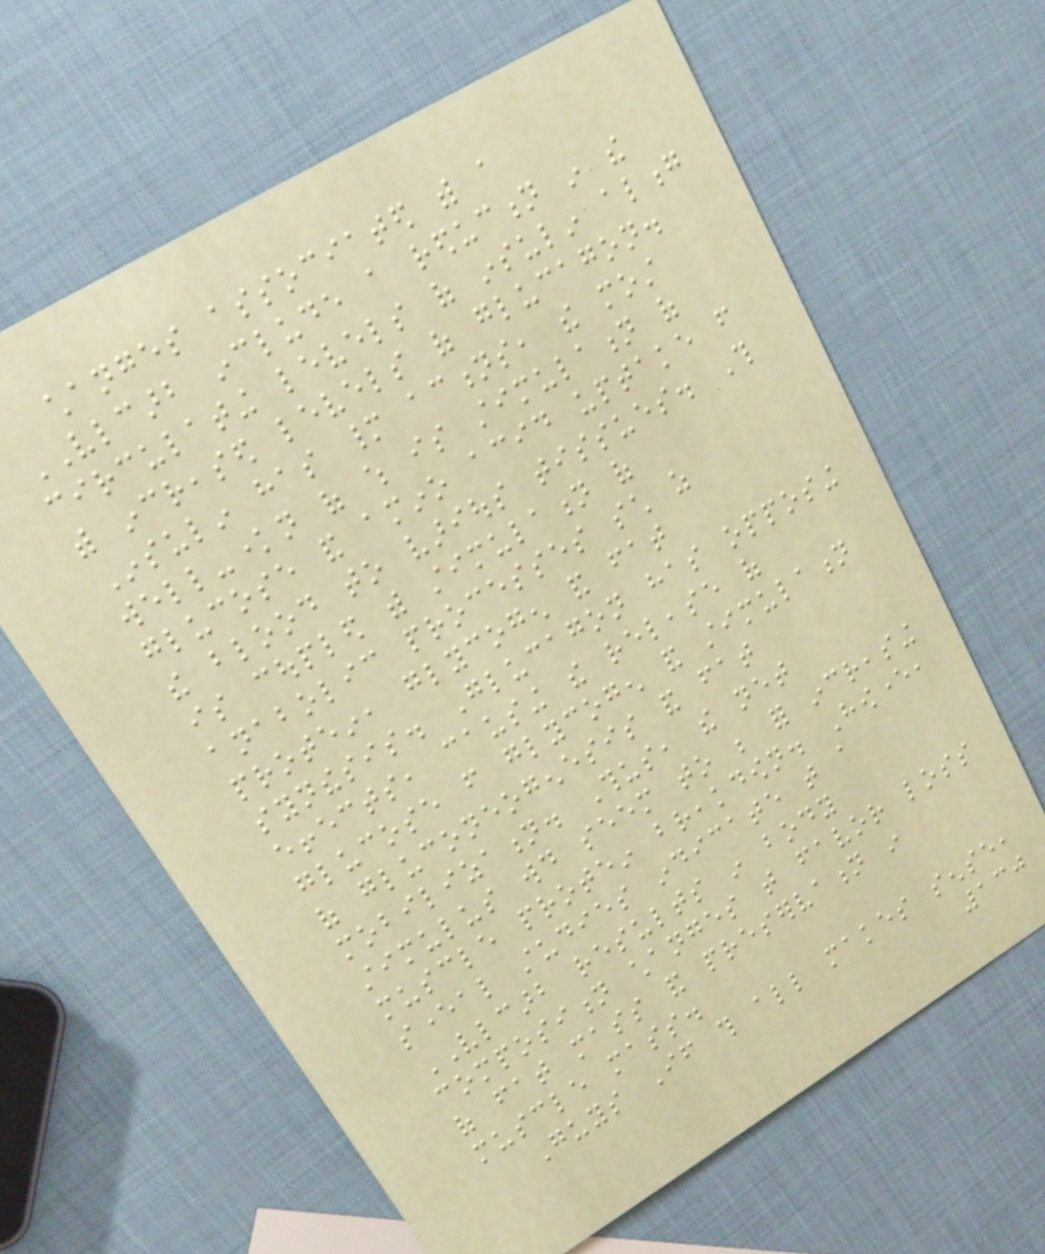changes associated with a
VLCARB include a reduction in the
circulating levels of insulin along
with increased levels of glucagon.
Insulin has many actions, the most
well-known of which is stimulation of
glucose and amino acid uptake from
the blood to various tissues. This
is coupled with stimulation of
anabolic processes such as
protein, glycogen and fat
synthesis. Glucagon has opposing
effects, causing the release of
glucose from glycogen and stimulation
of gluconeogenesis and fat
mobilization. Thus, the net
stimulus would seem to be for increasing
muscle protein breakdown. However,
several studies indicate that a
VLCARB results in body
composition changes that favor loss
of fat mass and preservation in
muscle mass.
Guys If this all makes sense,
130
